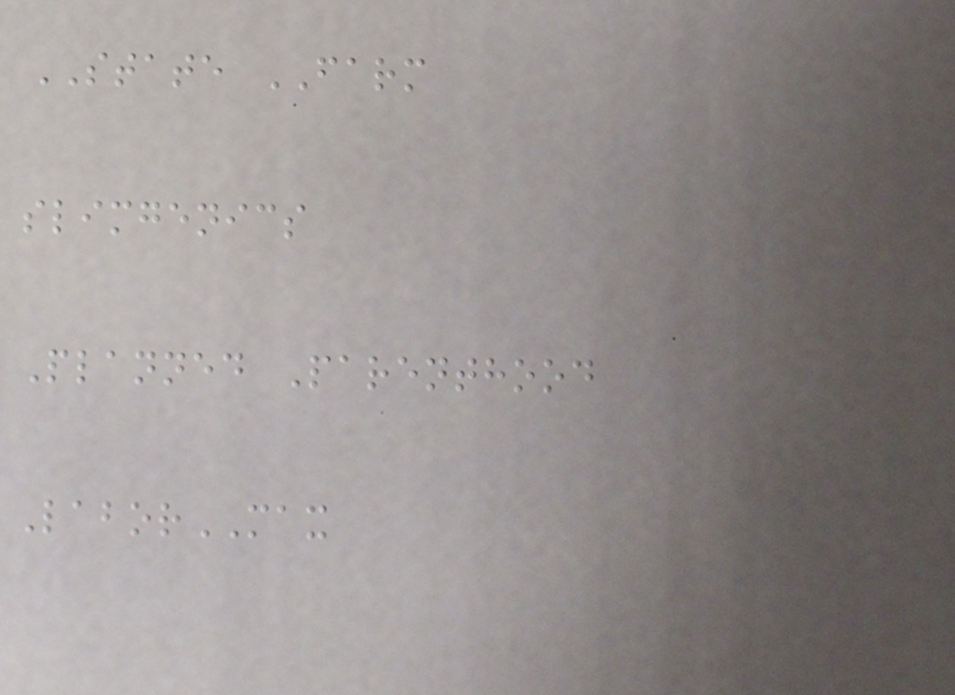STATE FARM
slimgenics
Planned Parenthood
LaborMAX
